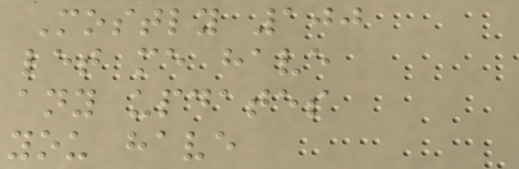Mostly 100
let me have
any updates
you have
